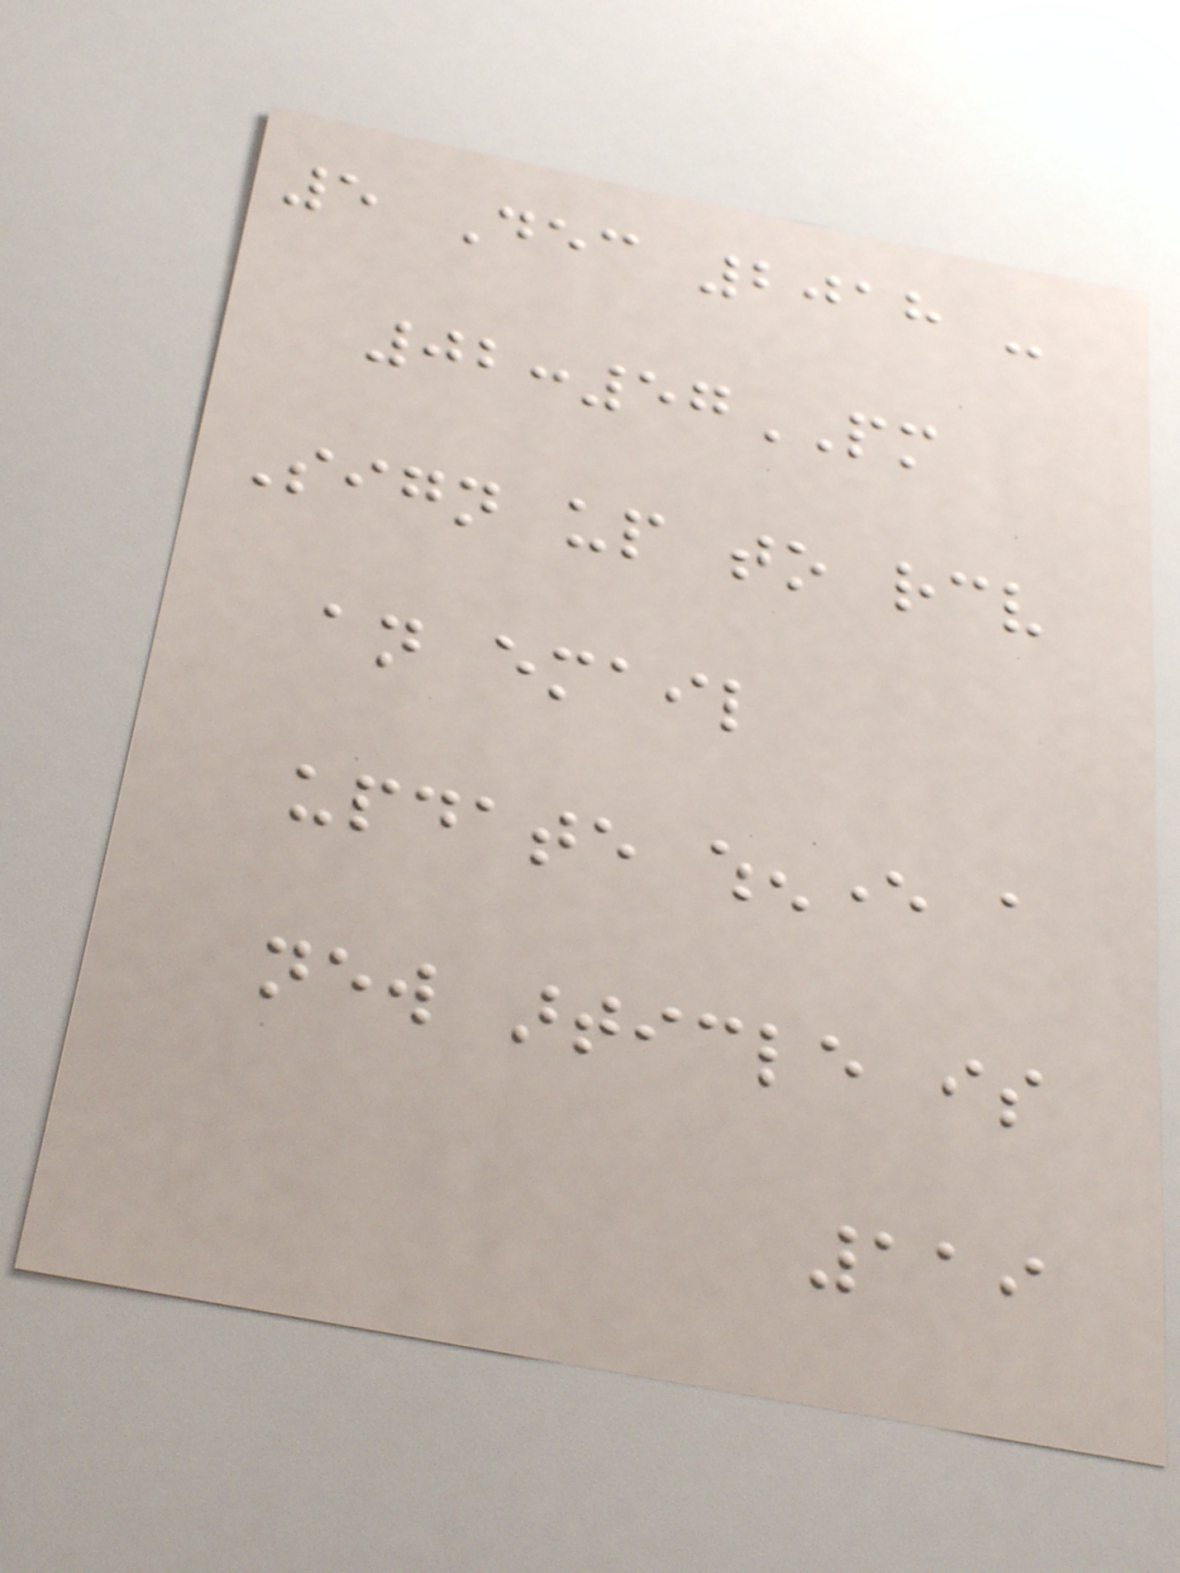5 Dec 2018 -
02:57PM
Sign up to receive
an email
update whenever a
new article is
119
